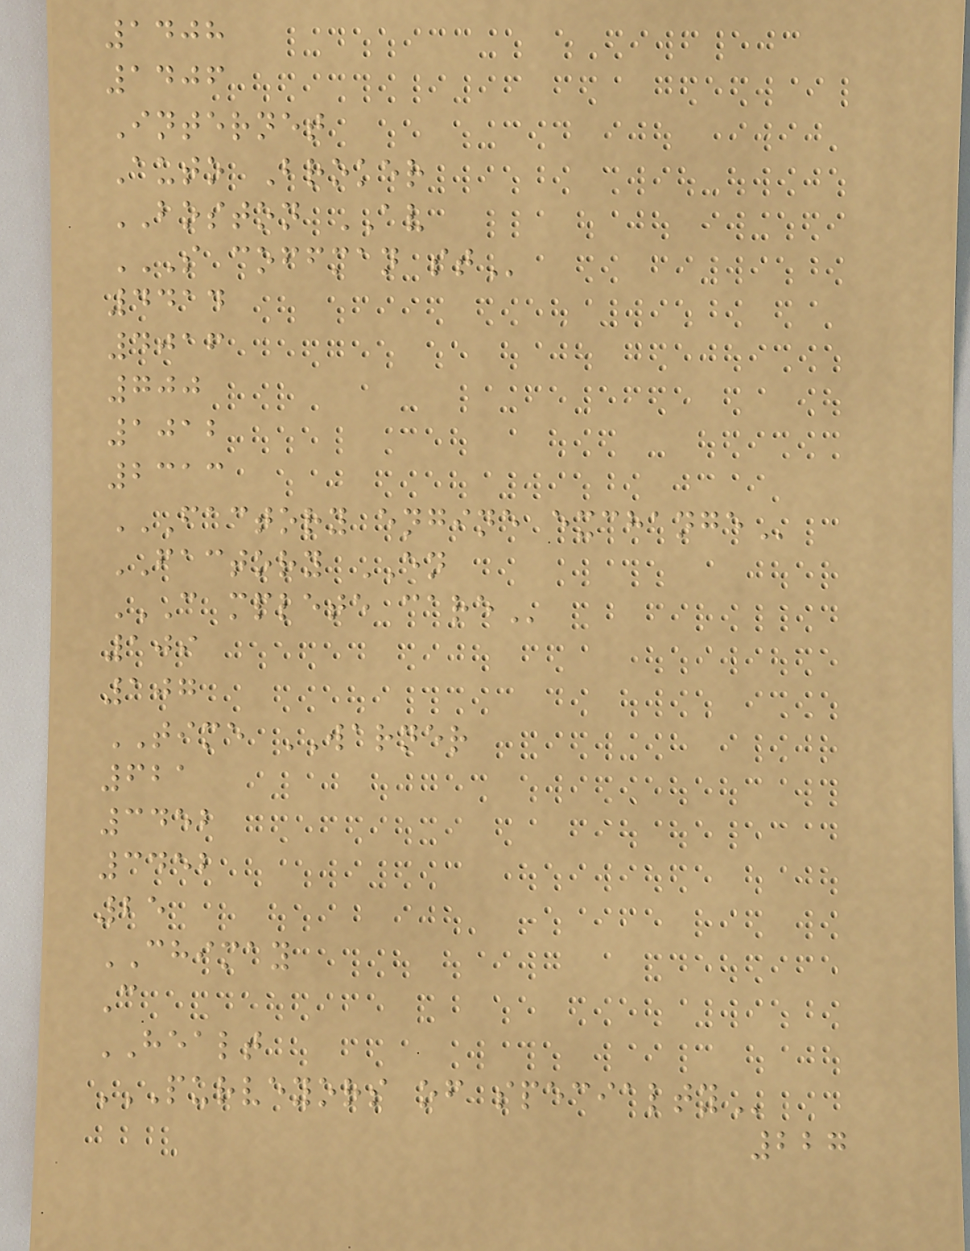1408
1406
Internet
Auto Broker
BOSTON AV
S COFFMAN ST
4414
4016
700
1012
2313
FACTORY ENGINE EXCHANGE
FACTORY EN
C MPLETE CARE
109
107
TIME WARNER
621
3452
3452
25
CHIMAY
C
HEALT
PURVEYORS OF SPECIALTY
227
